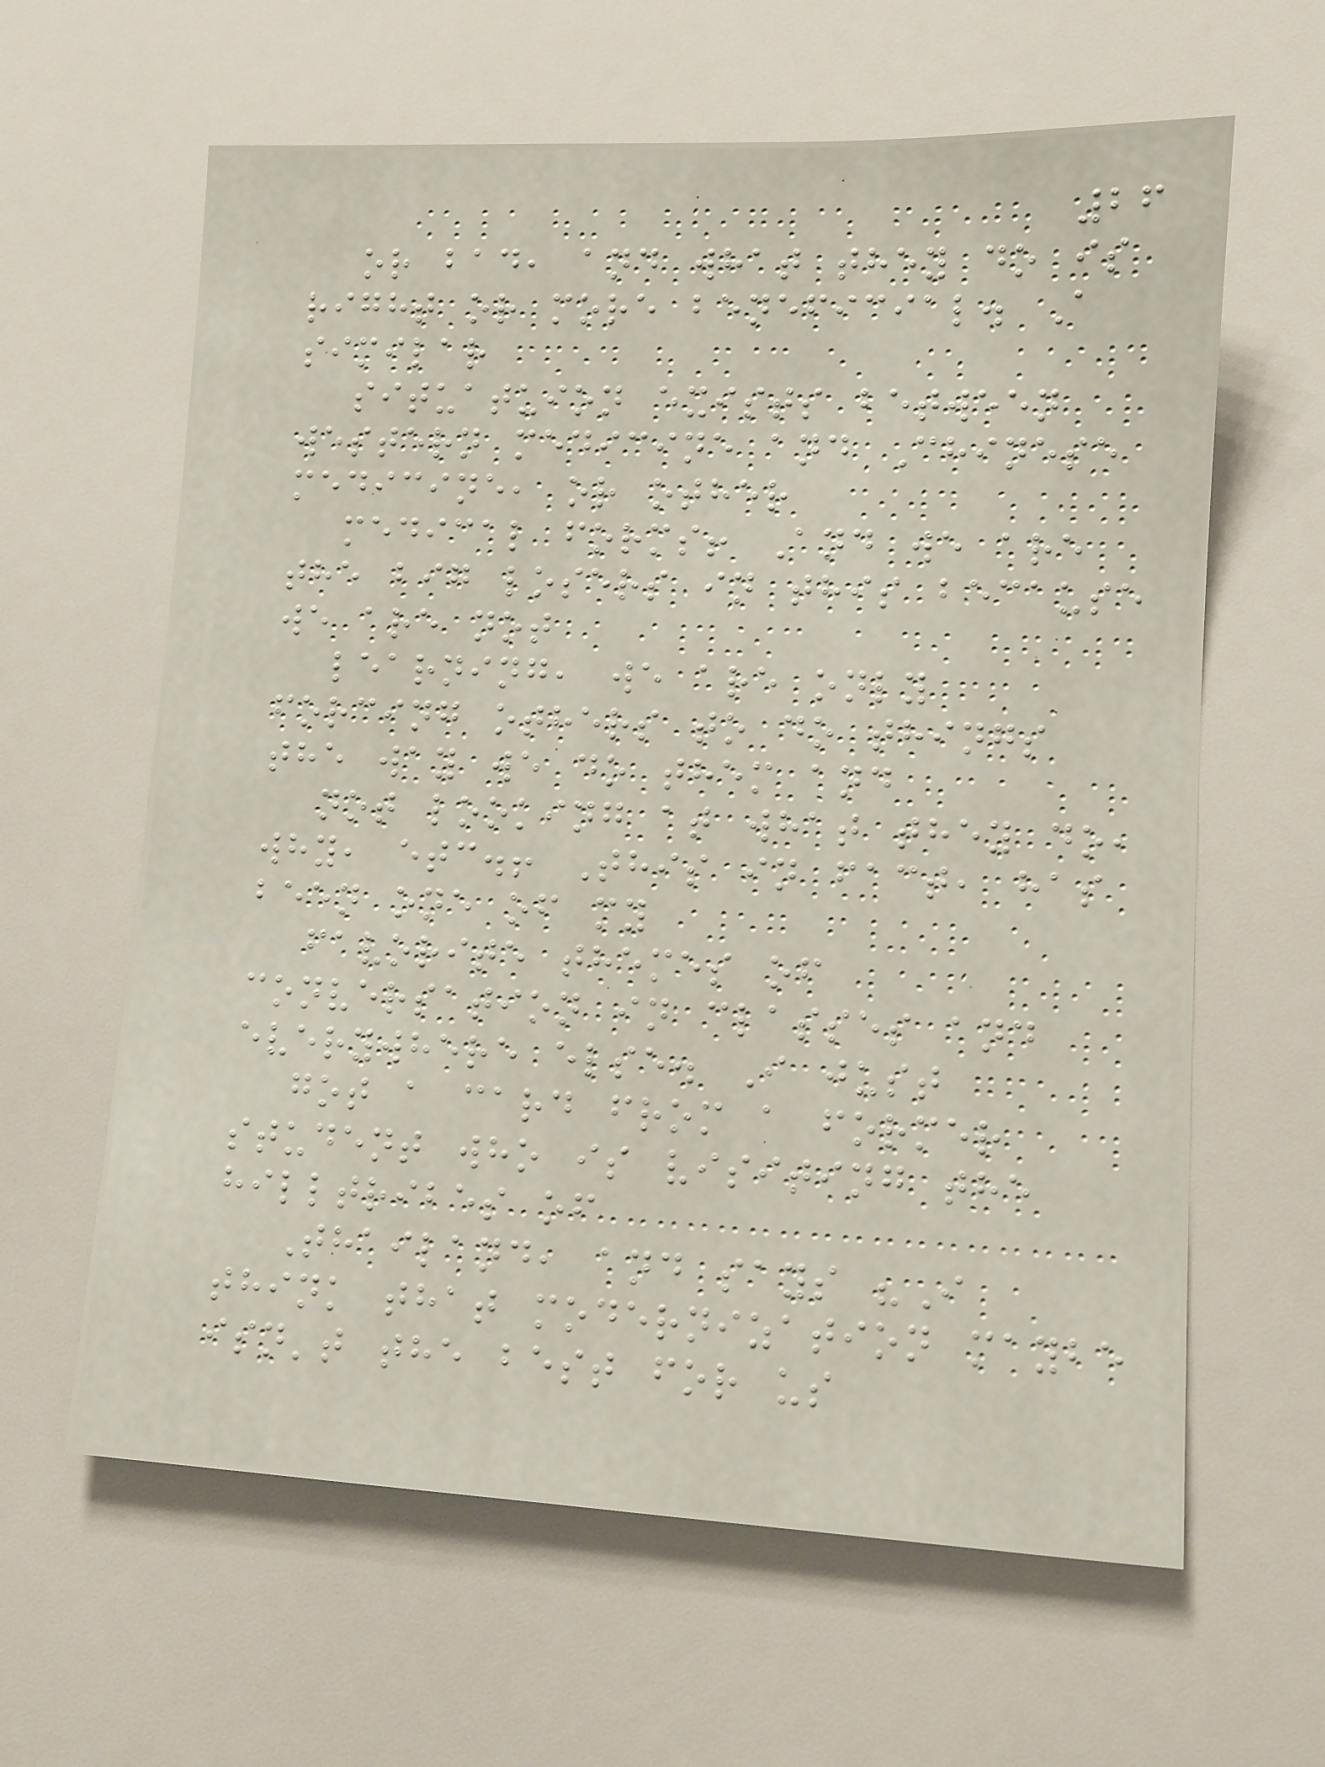26
or bad, and what they do is
right or more beneficial. A
similar
situatuion exists between
western medicine and Chinese
medicine, or other
medical forms! And we are
the big losers in this because
we are not
learning, we are only
forcing others to do things
the way we do them and
not looking at what they do,
why, etc.! This in fact, has
been one of my
favorite themes of
conversation in classes and
everywhere else. I just
got a card from a former
student who is visiting the
hilltribes of
Thailand, and says "I
think that modernization maybe
isn't the best for us
